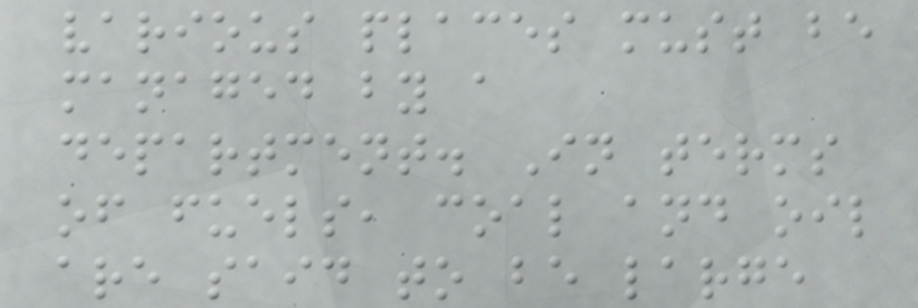various places must be
managed by a
department. In terms
of fuels, coal and oil
are said to be large
